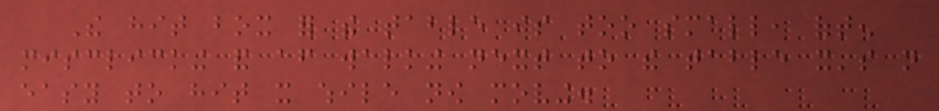The hit box for the table is too small, often
misclicking and after walking next to the table it's not
easy to hit it while now moving.
